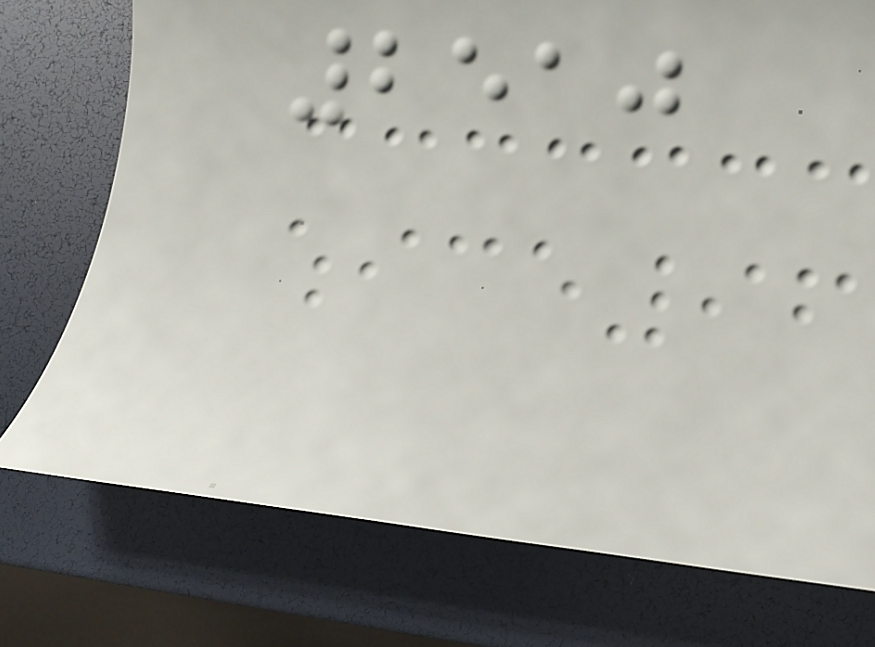2510
